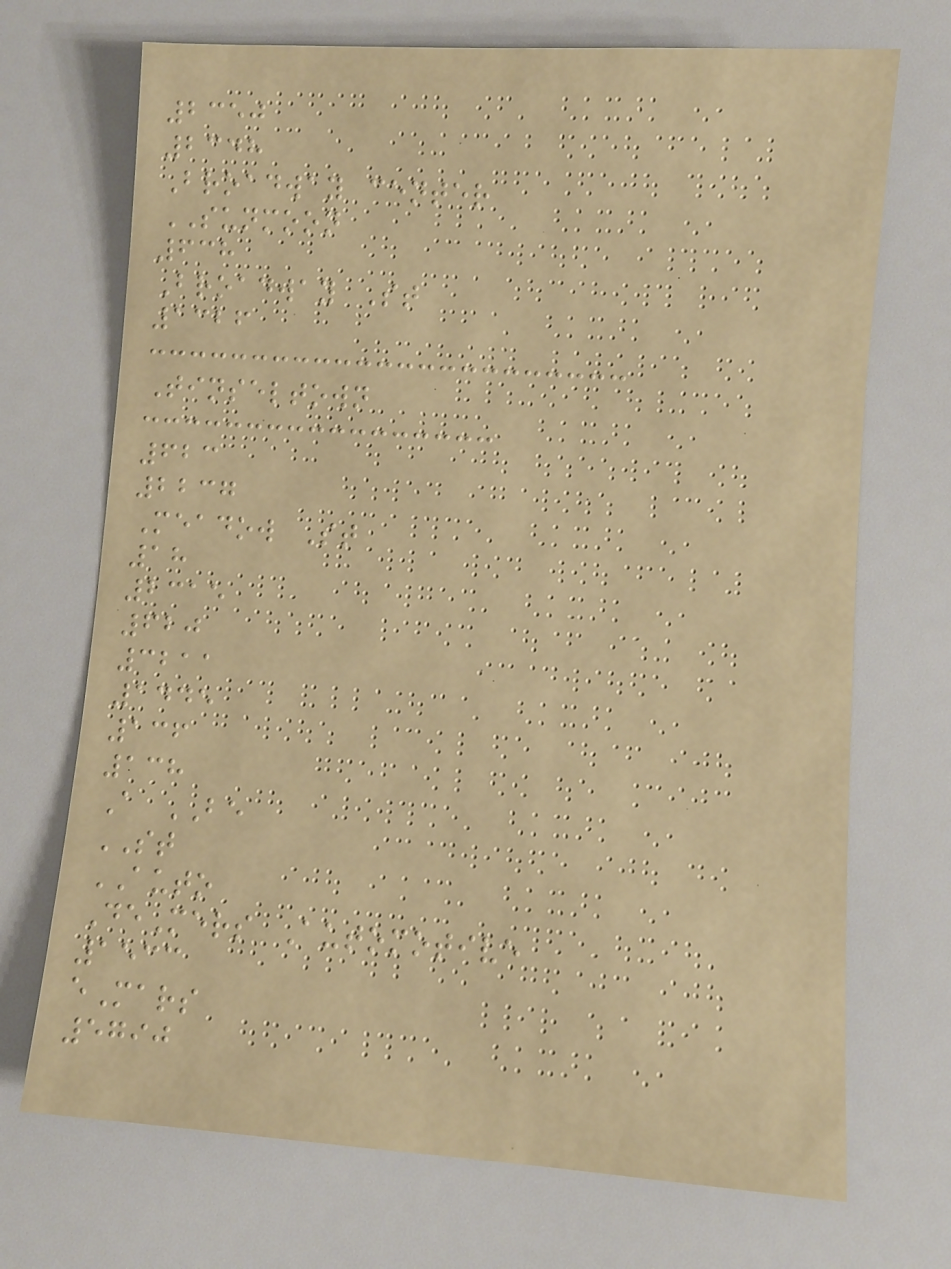2350
2348
Broadway center
SUNMOON
638
Broadway St
1326
Tinseltown
623
2237
Meadow St
18
2315
620
3211
1445
136
138
A BE
ST
AUTO
DeMers Automotive
1533
eMars
5790
